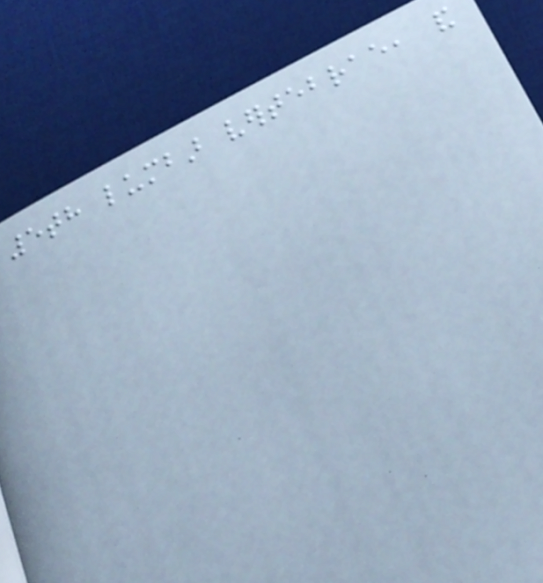5th lumbar vertebrae, and
